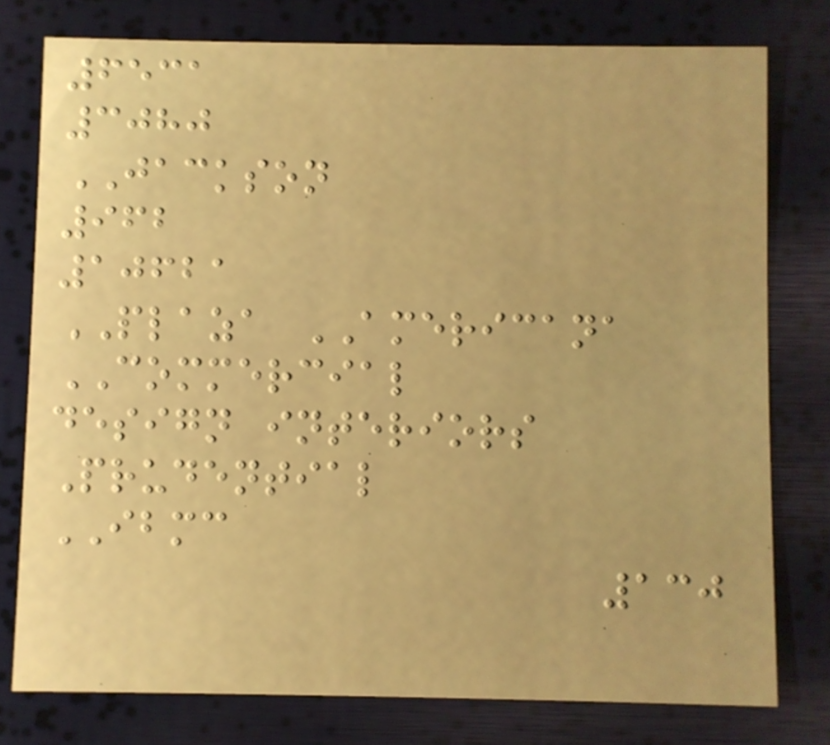6531
3080
JACKSON
962
10621
PLAZA AMERICANA
COMMERCIAL
design interiors
Prudential
IBMC
130
